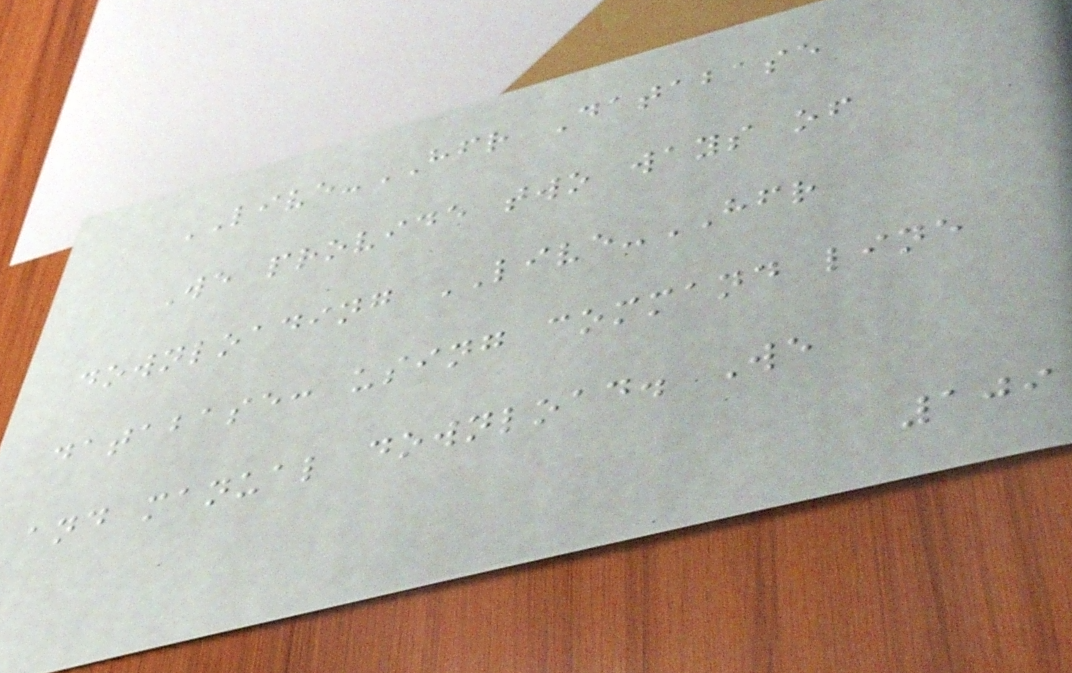LIVE-HFR Database
We provide two ways of
downloading LIVE-HFR
database: using command line
and manual download. We
109
